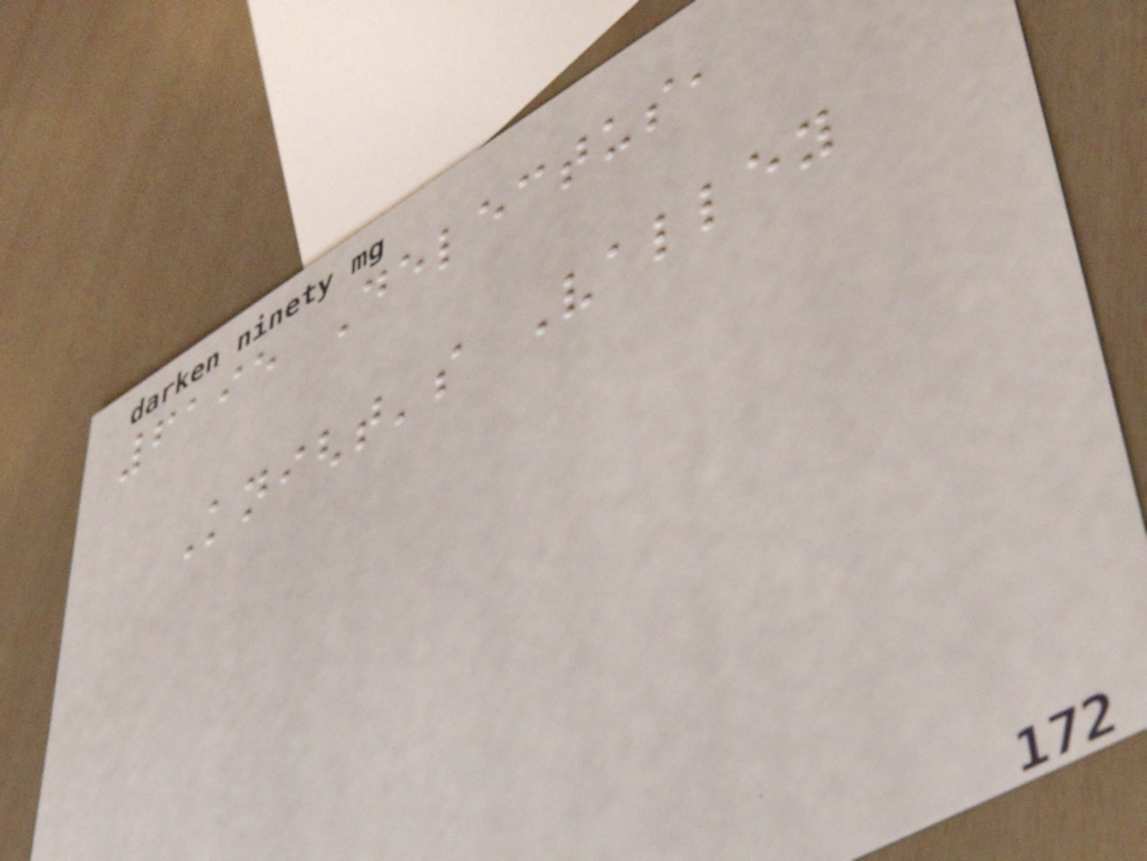6195 Delectus,
Knight's Valley
